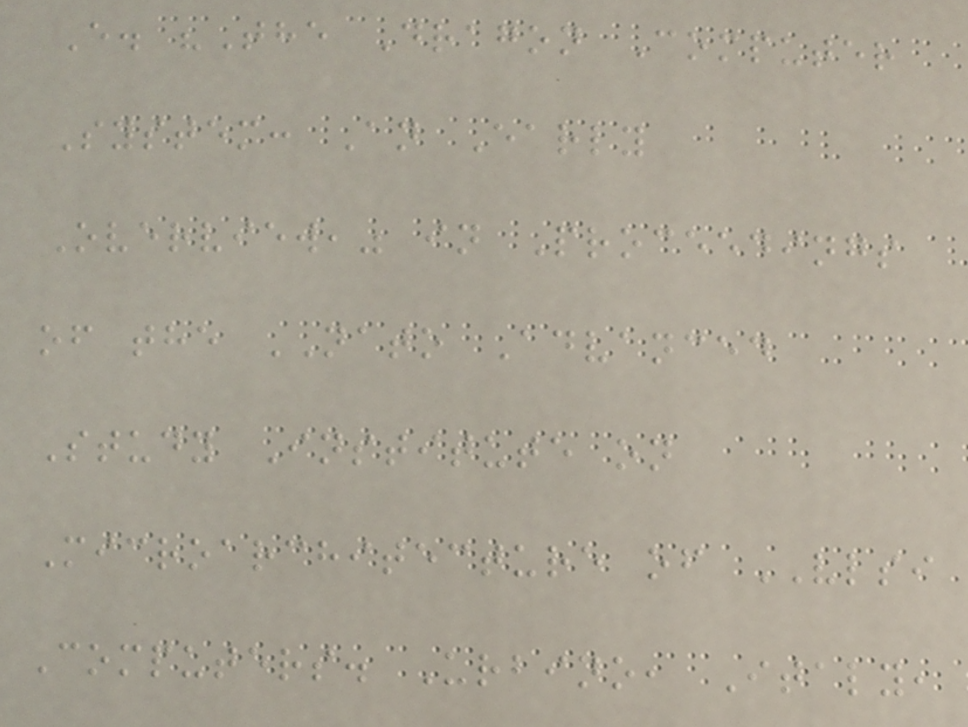E. "The Dragon Computer
System: An Early
Overview," in Proceedings
of the NATO Advanced
Study Institute on
Microarchitecture of VLSI
Computers. Urbino, Italy,
